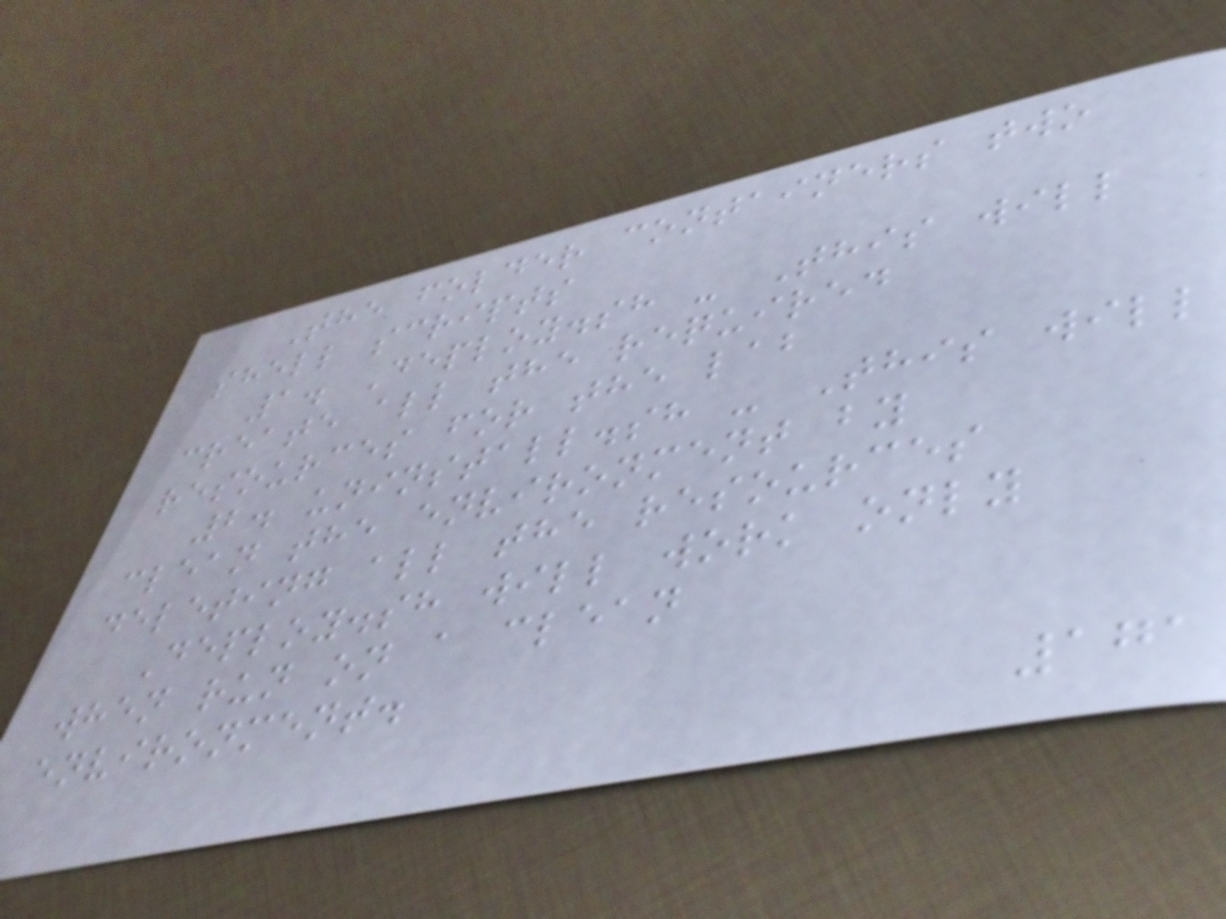The folder containers two
shell scripts
1. Deploy.sh - This will
create all the required
resources for the lab
2. uninstall.sh - This will
clean the environment by
deleting all the resources
Deploy.sh will work only
when run on a clean
environment.
171
